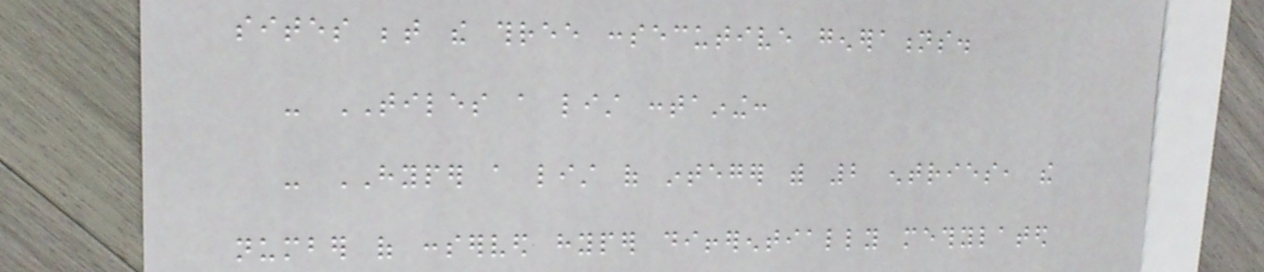sites between the three consecutive generations.
- TILES a list containing:
- HYPER a list of integer with 2 entries, the
number of conserved hyper differentially methylated
